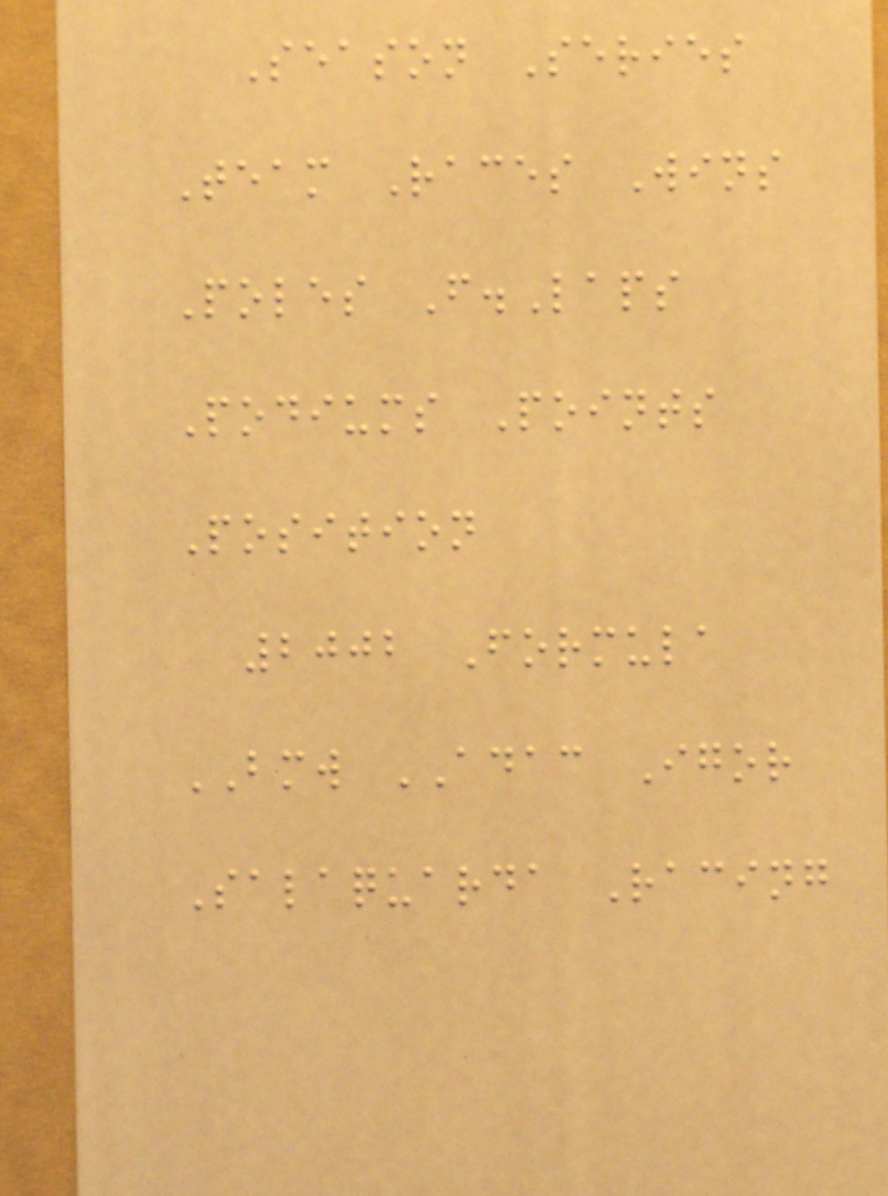Season Series
Team Races Wins
Poles F.Laps
Podiums Points
Position
2002 Formula
BMW ADAC Igor
Salaquarda Racing
